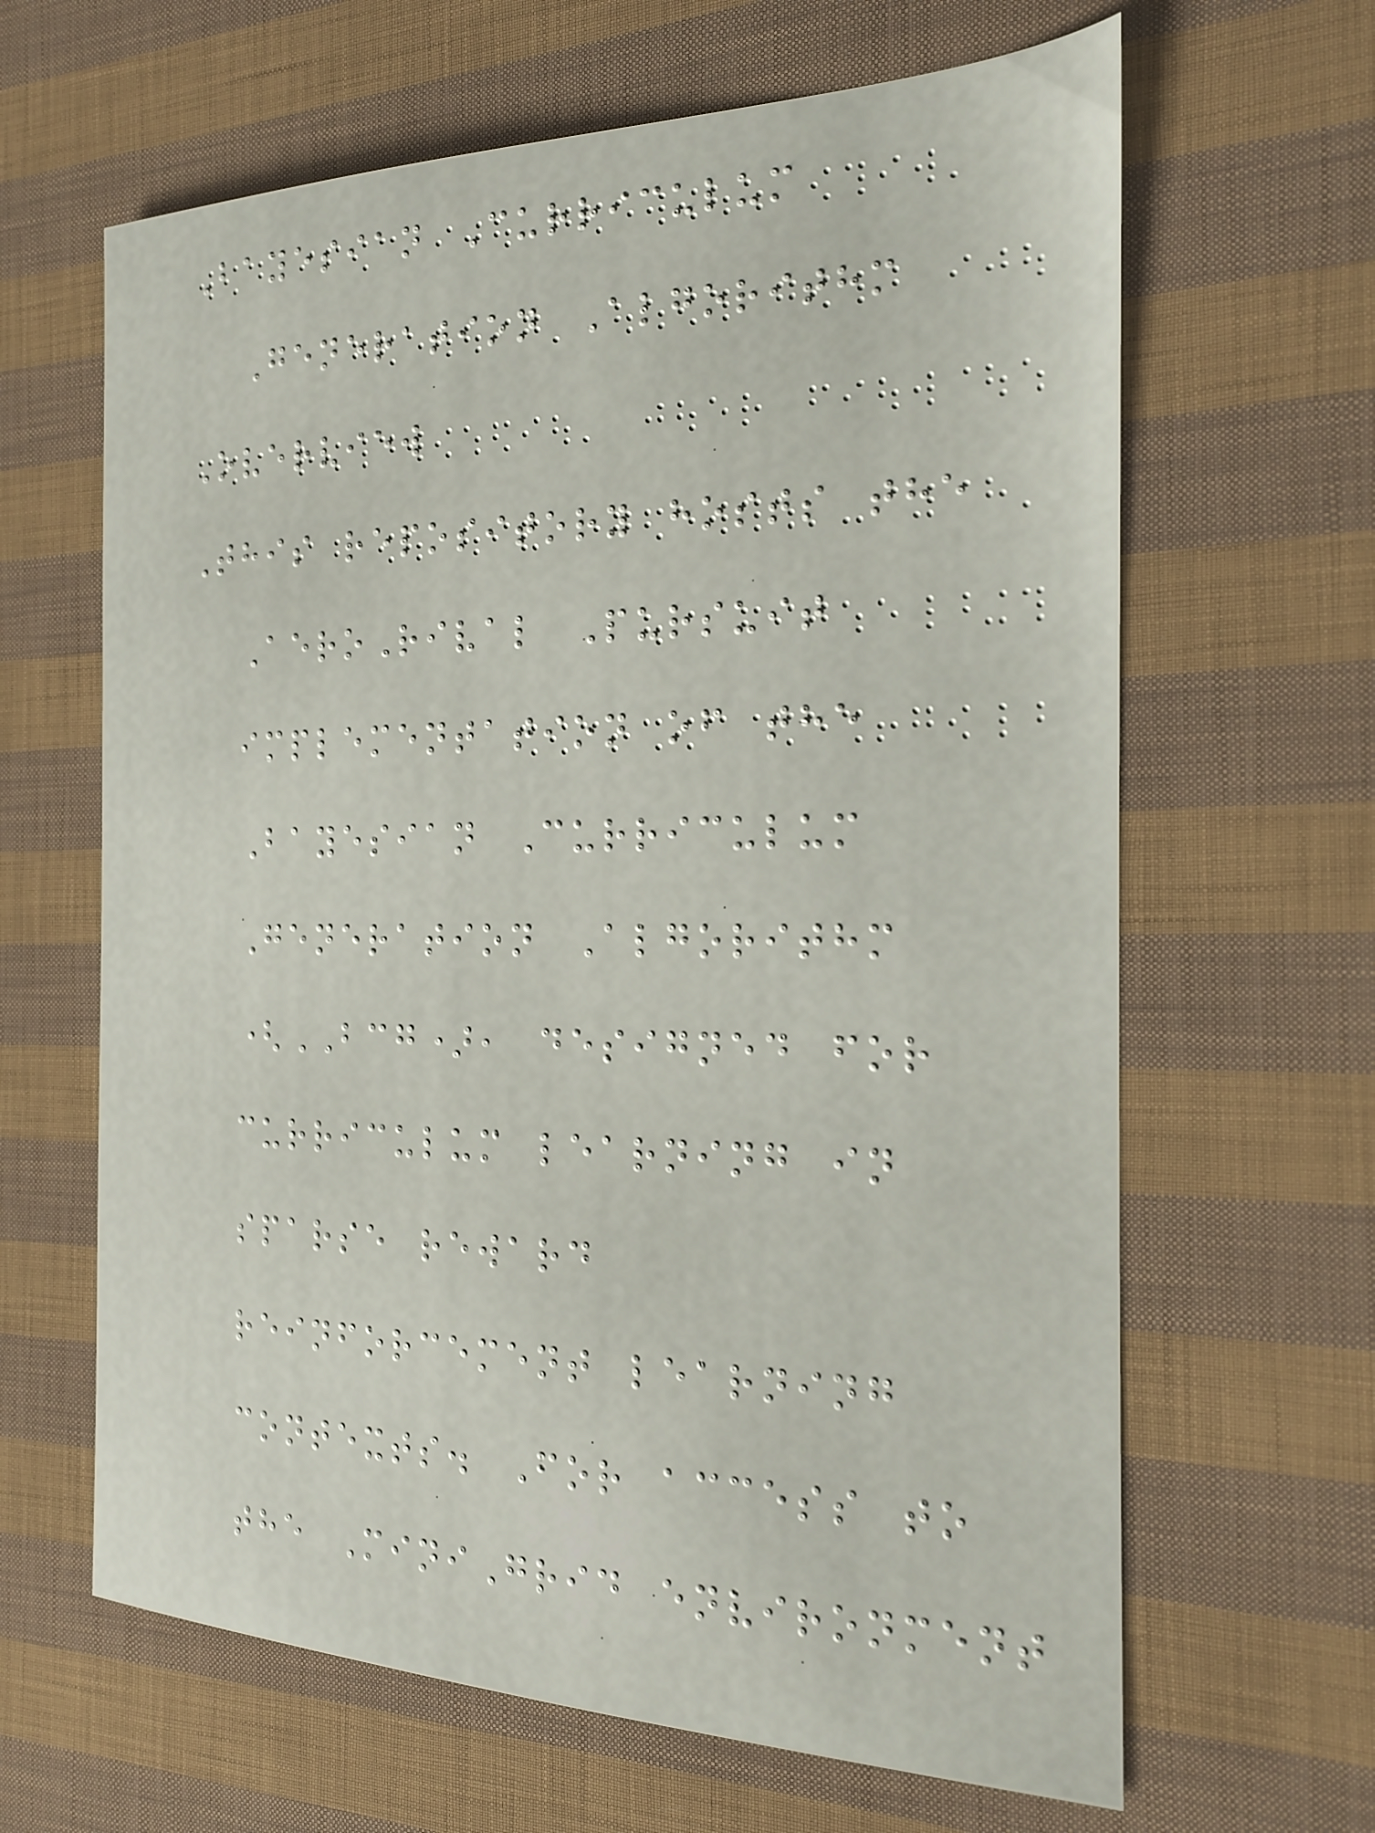Bayesian Curriculum
Generation Algorithm
Overview
This repository hosts the
AeroRival Pursuit
implementation of the
Bayesian Curriculum
Generation Algorithm
(BCG), designed for
curriculum learning in
sparse reward
reinforcement learning
contexts. For access to
the MiniGrid environment
